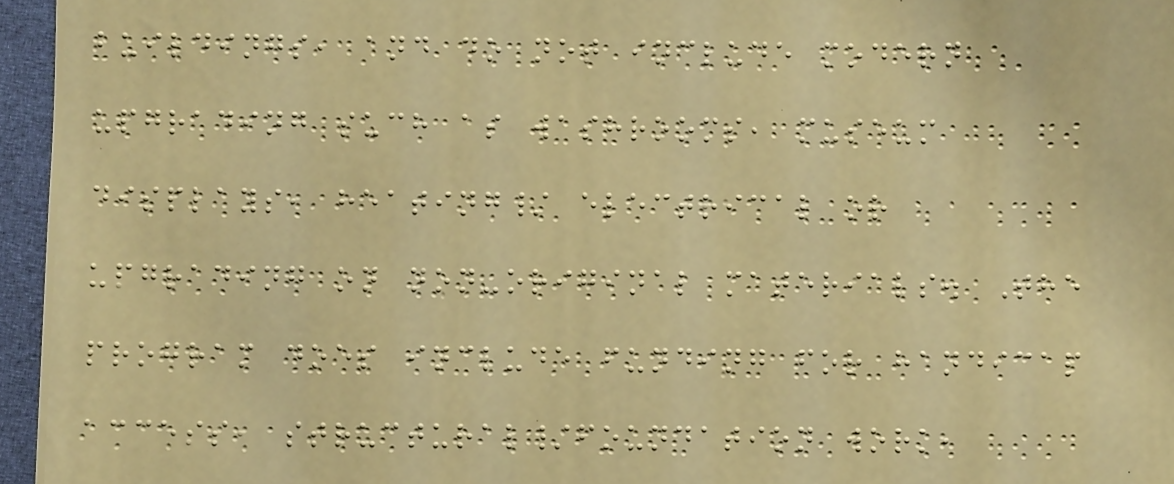buildings, and do not include modern
upgrading such as washrooms, museum
displays, heating/ electrical or
upgrading on non-original materials. The
program does include funding for handicap
access, structural/foundation work,
